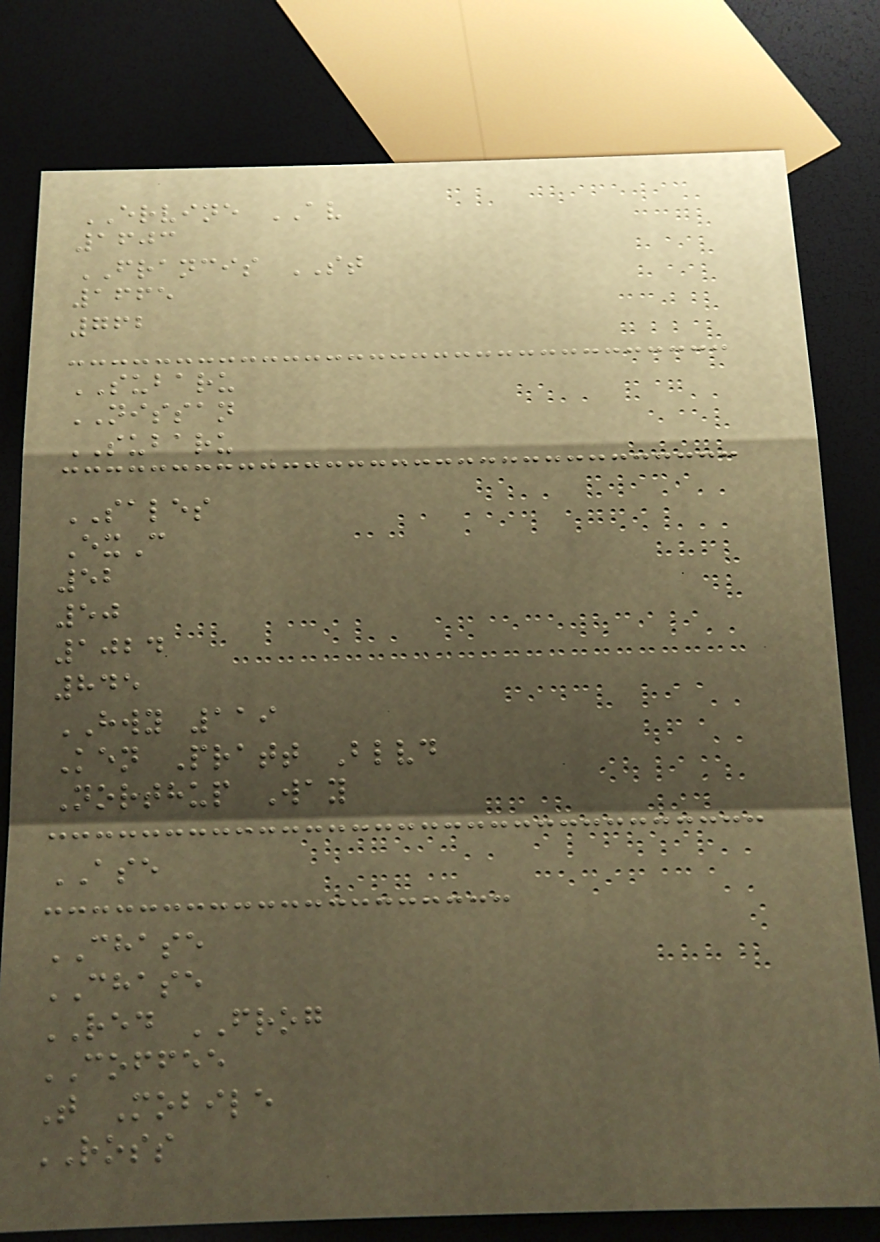ERVINE AV
1603
FRANCIS ST
1665
762
SUBARU
NISSAN
SUBARU
SALES
ExC
52
50
1024
845
HWY 119
Ken Pratt Blvd
Northup Way
ASE
CHASE
CHASE
RED FROG
COFFEE
T Mobile
ROSS
